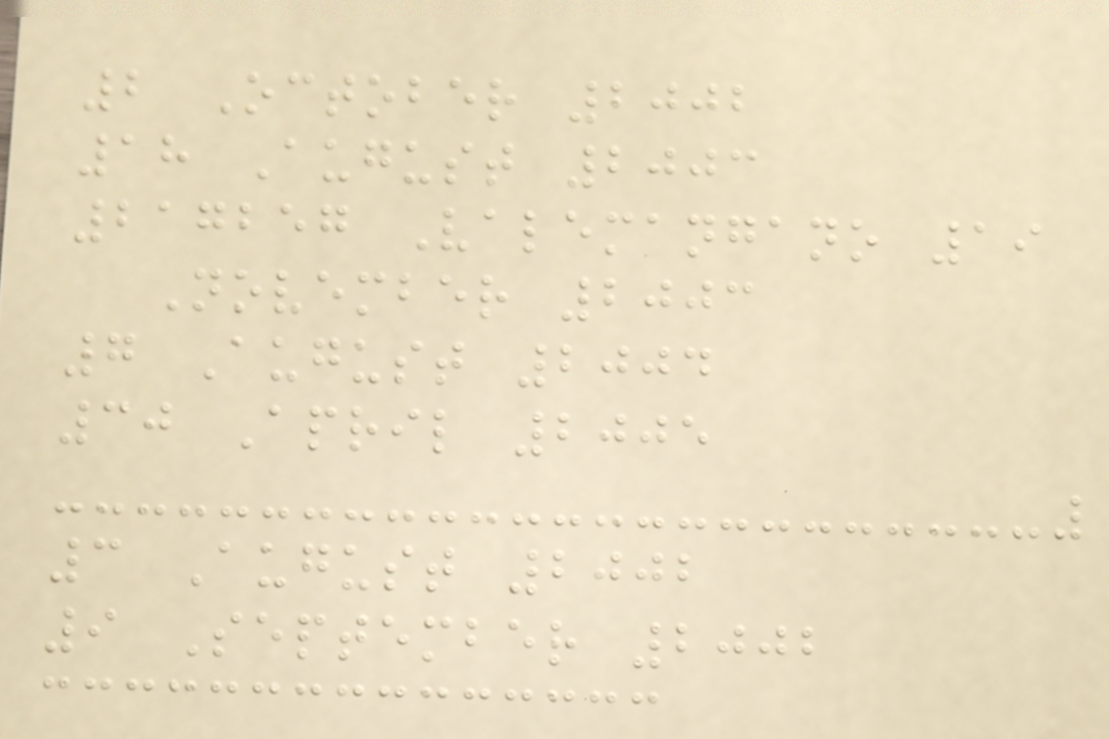2 October 2002
18 August 2003
217257 Valemangano 19
November 2003
7 August 2004
30 April 2005
3 August 2002
9 September 2002
